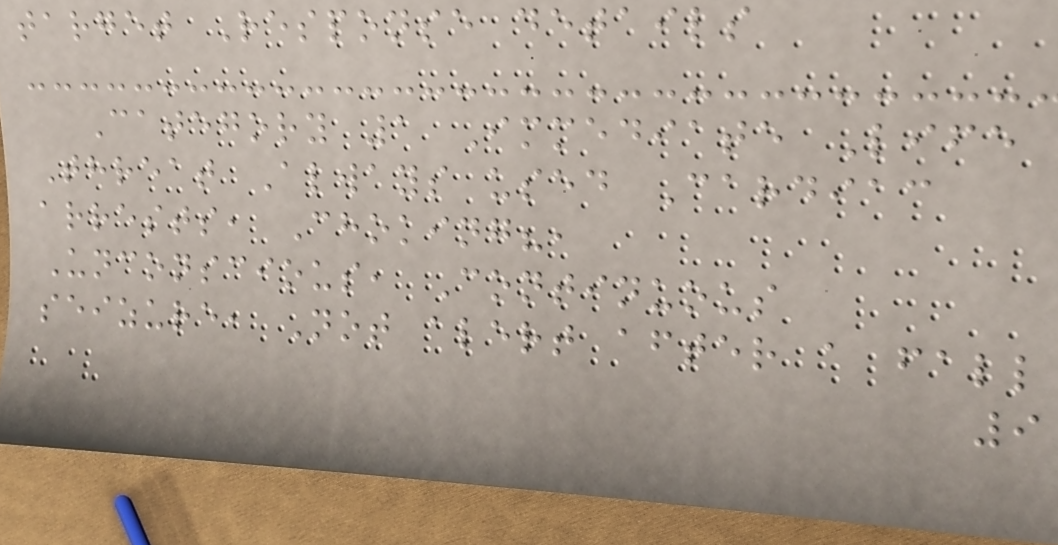target Response details
Category 1 Immediate Life
Threat Always used Cardiac
arrests, Choking?,
Unconscious, Continuous
seizure, Not alert after a fall
9
